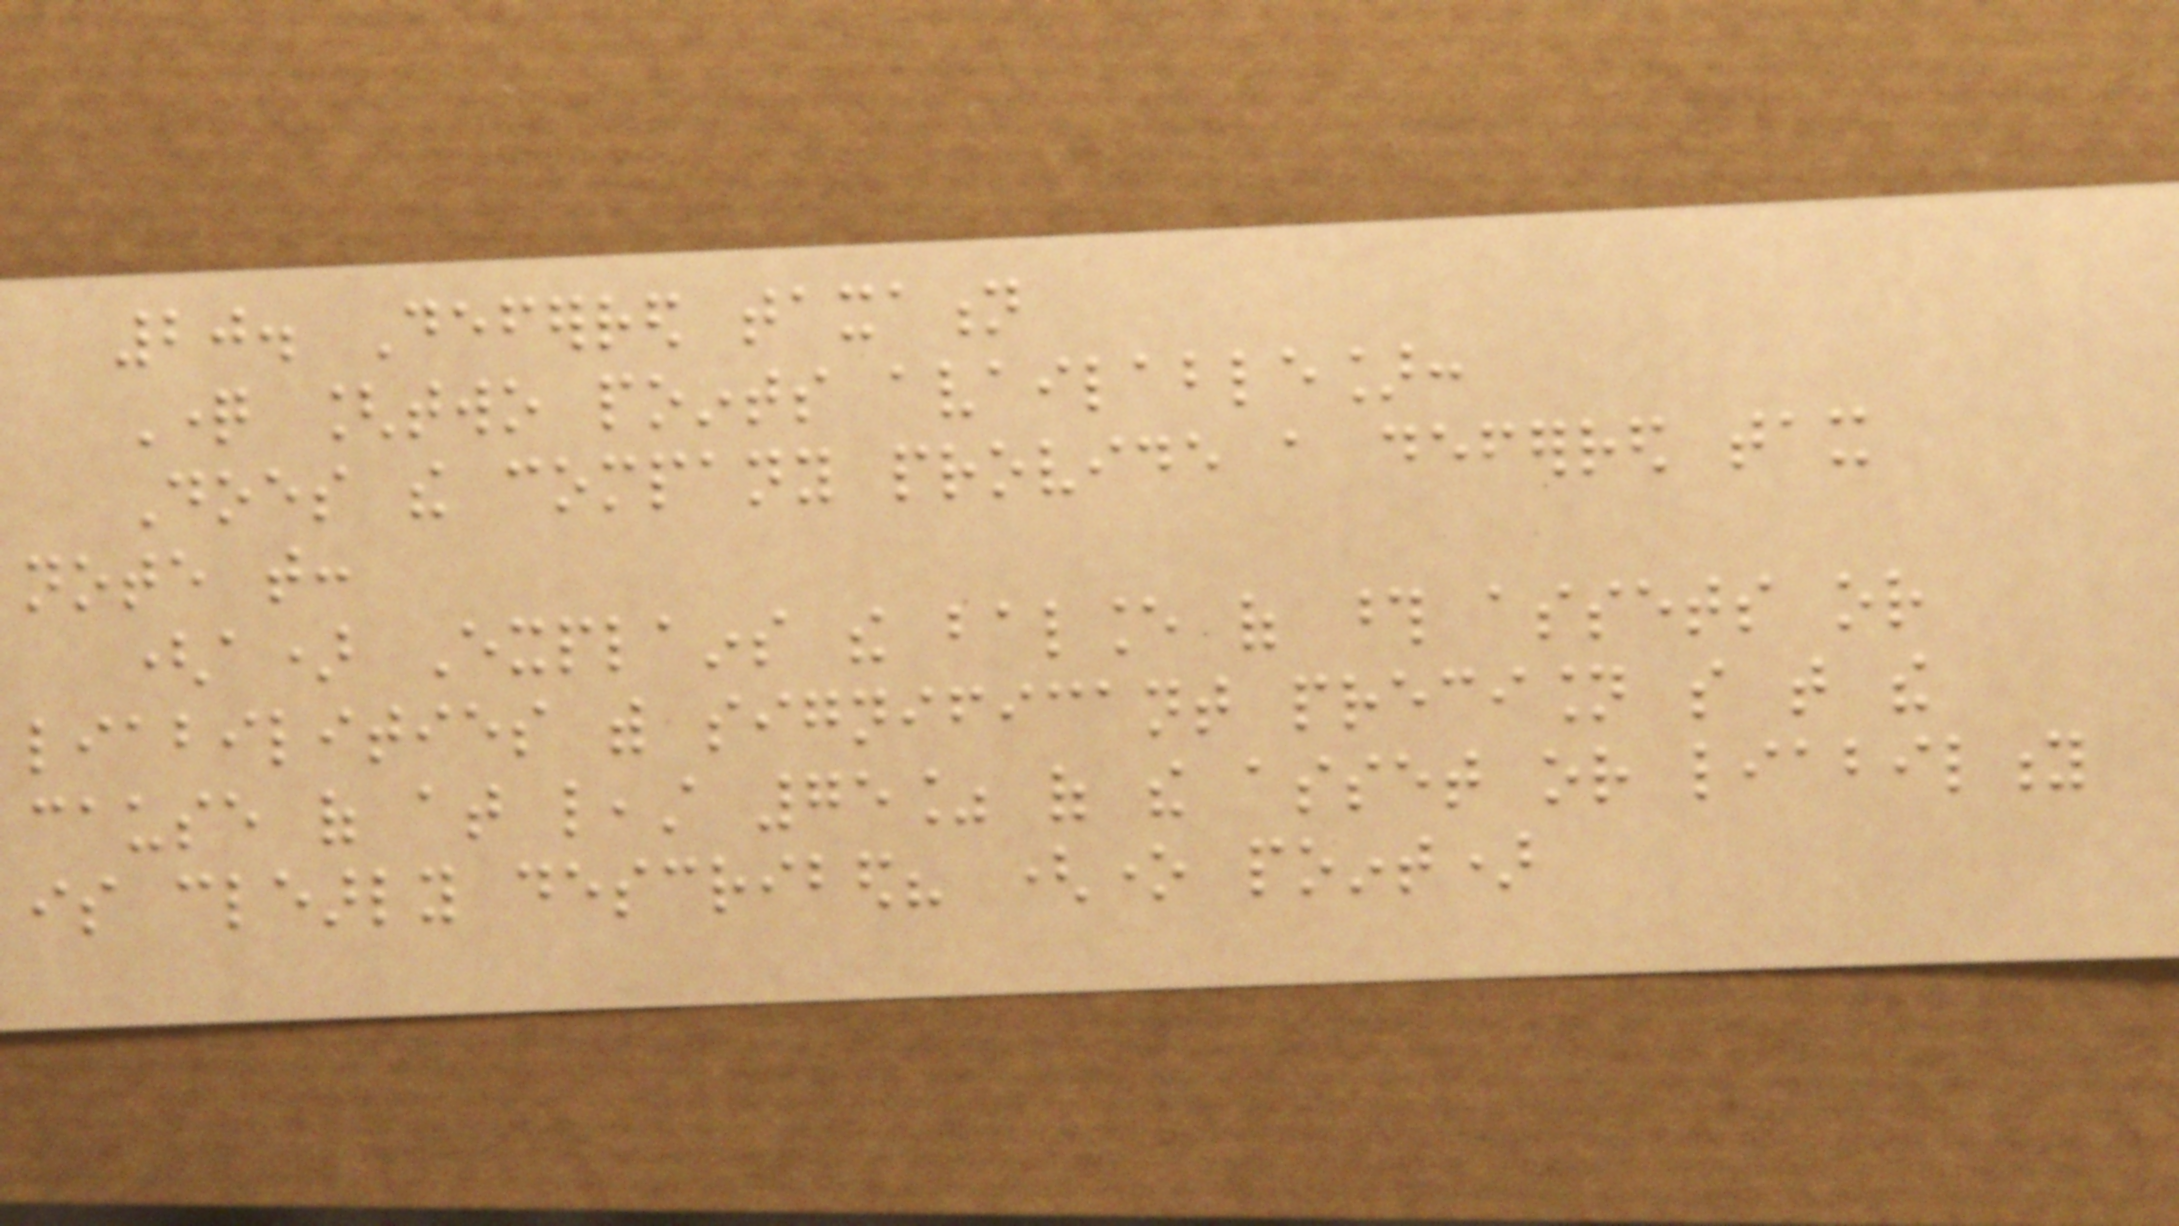20. Deferred taxation
Question [two points available]:
Does the company provide a deferred tax
note that:
(a) Explains the balance of those assets or
liabilities with significant precision so that the
cause of at least 75% of the asset or liability
is clearly described? (one point)
